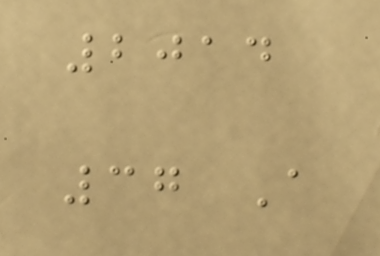2014
37 A
